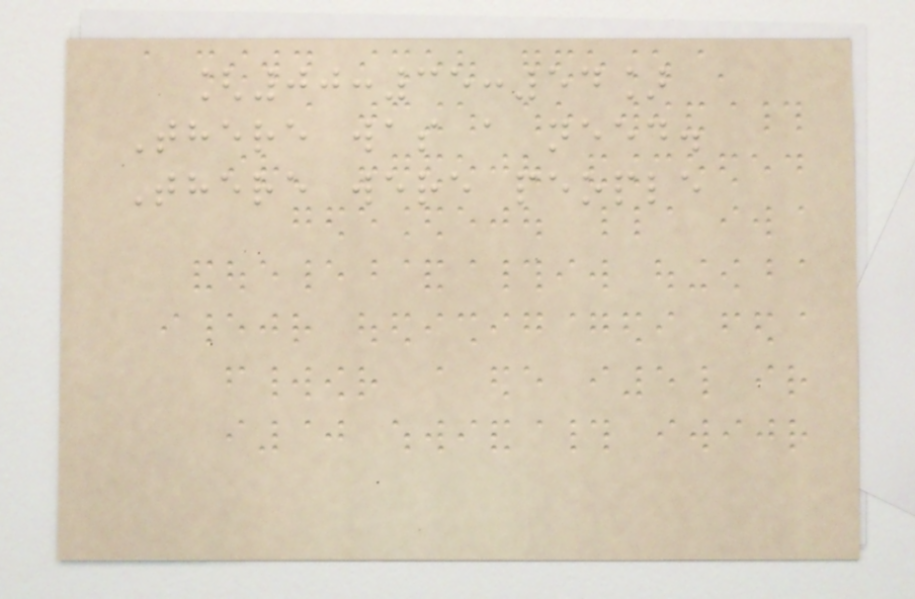[00:35:54]
There was a need.
There were people
